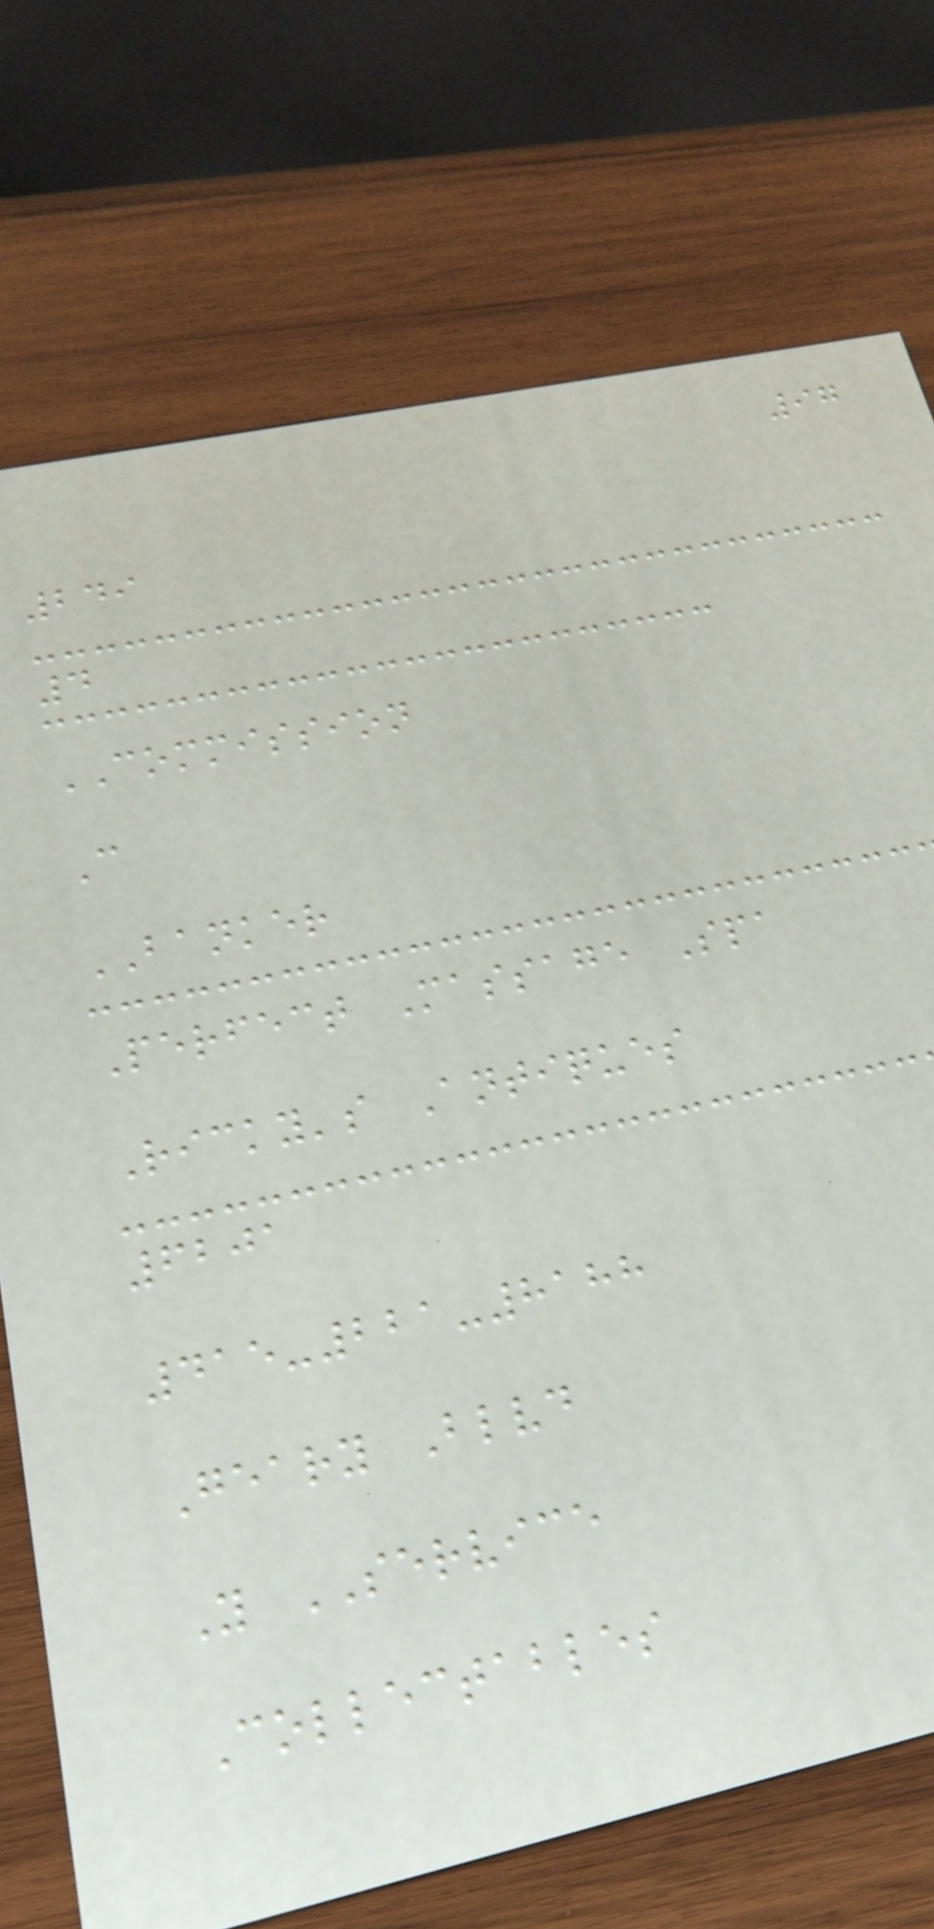97
249
4
COMMISSION
C
BANKER
Perfect Massage Spa
Ricky's Antiques
6201
415-221-8188
Geary Blvd
Y SERVICE
Collectables
